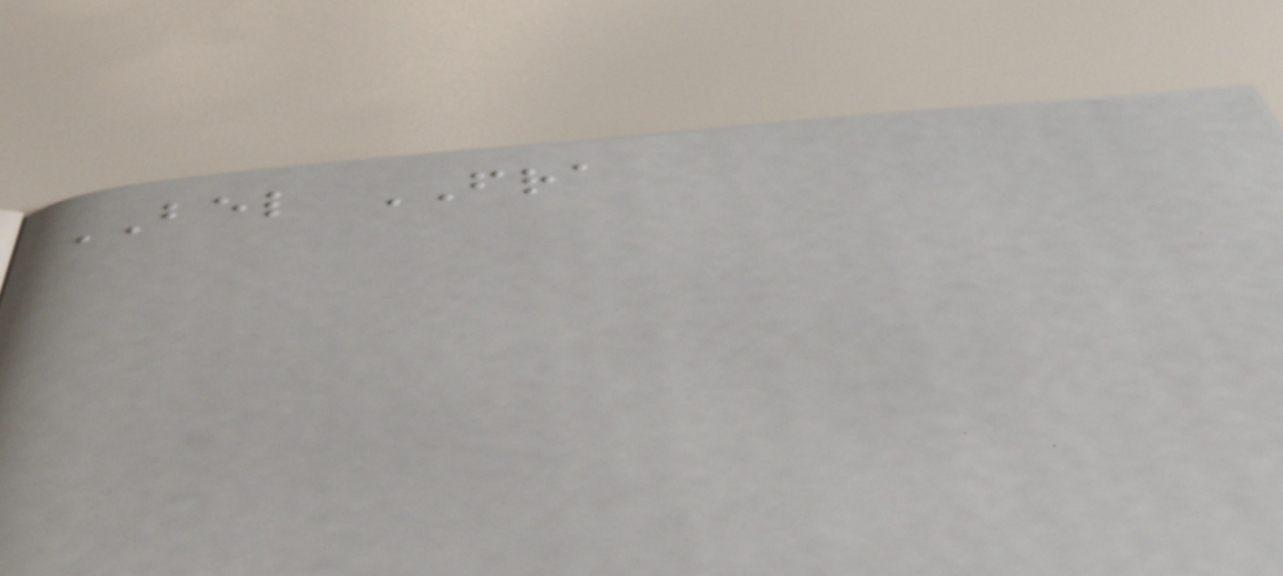BEL FRA
